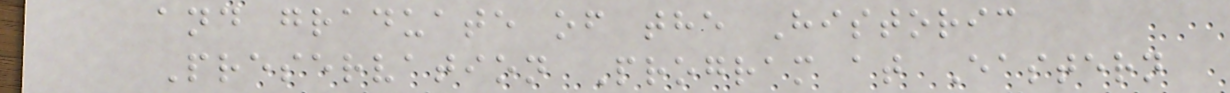and graduate of the Historic
Preservation Program at Eastern
